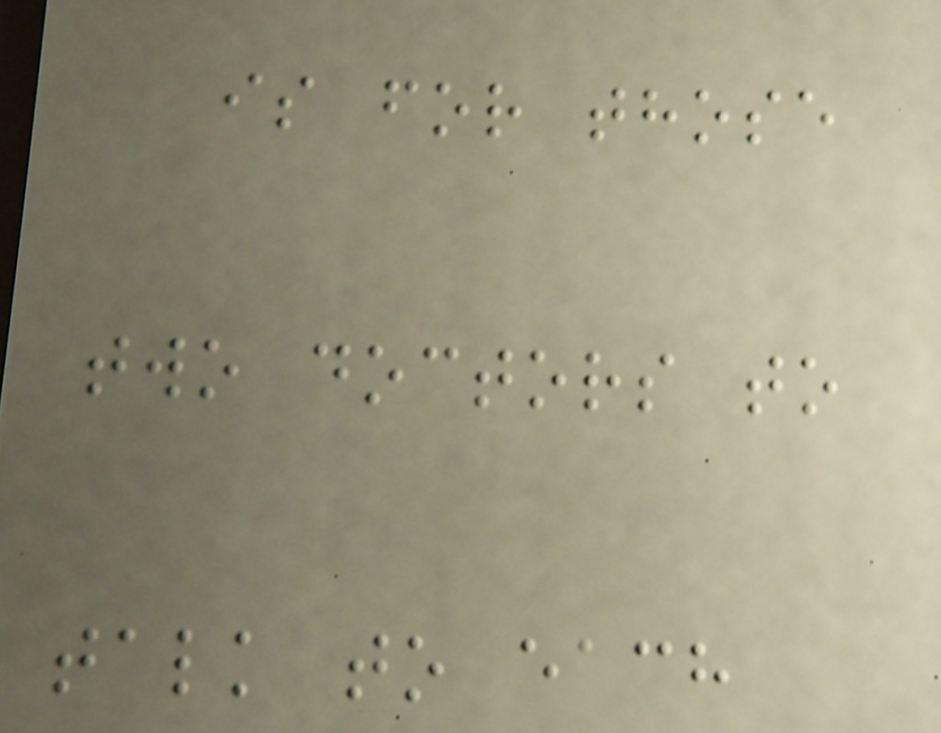is for those
two doctors to
talk to each
